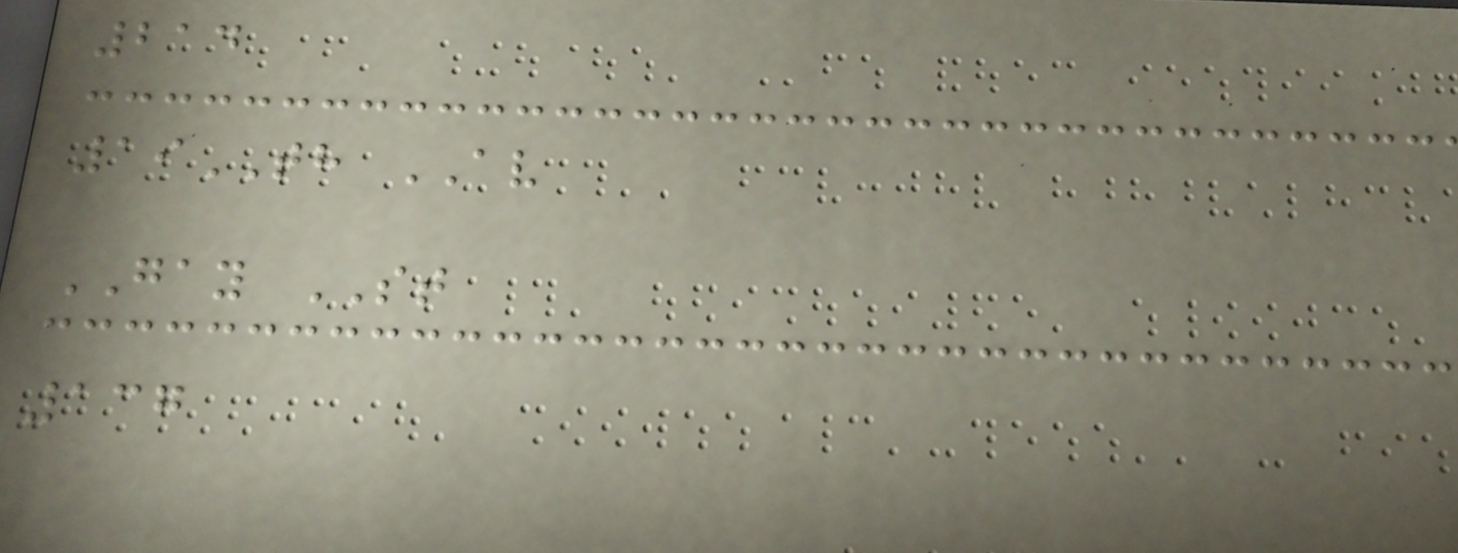214
19TH AV
GAY ST
137
